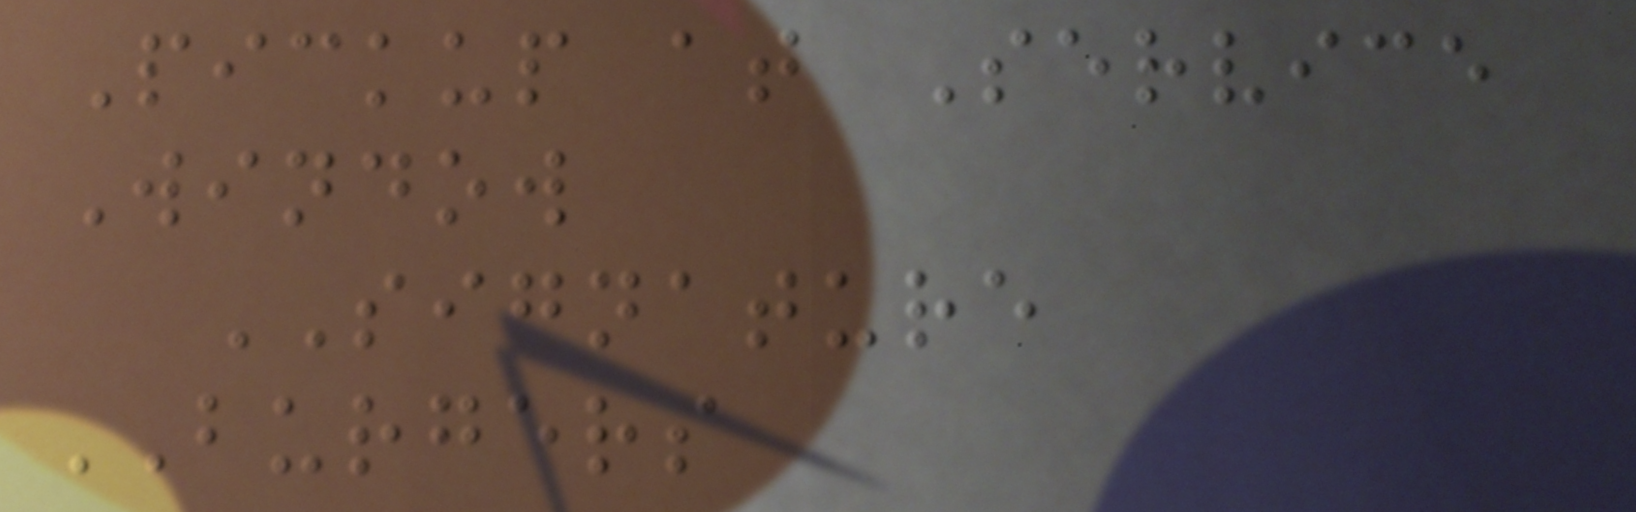Pickup at Service
Window
SIGNATURE
BURGERS
